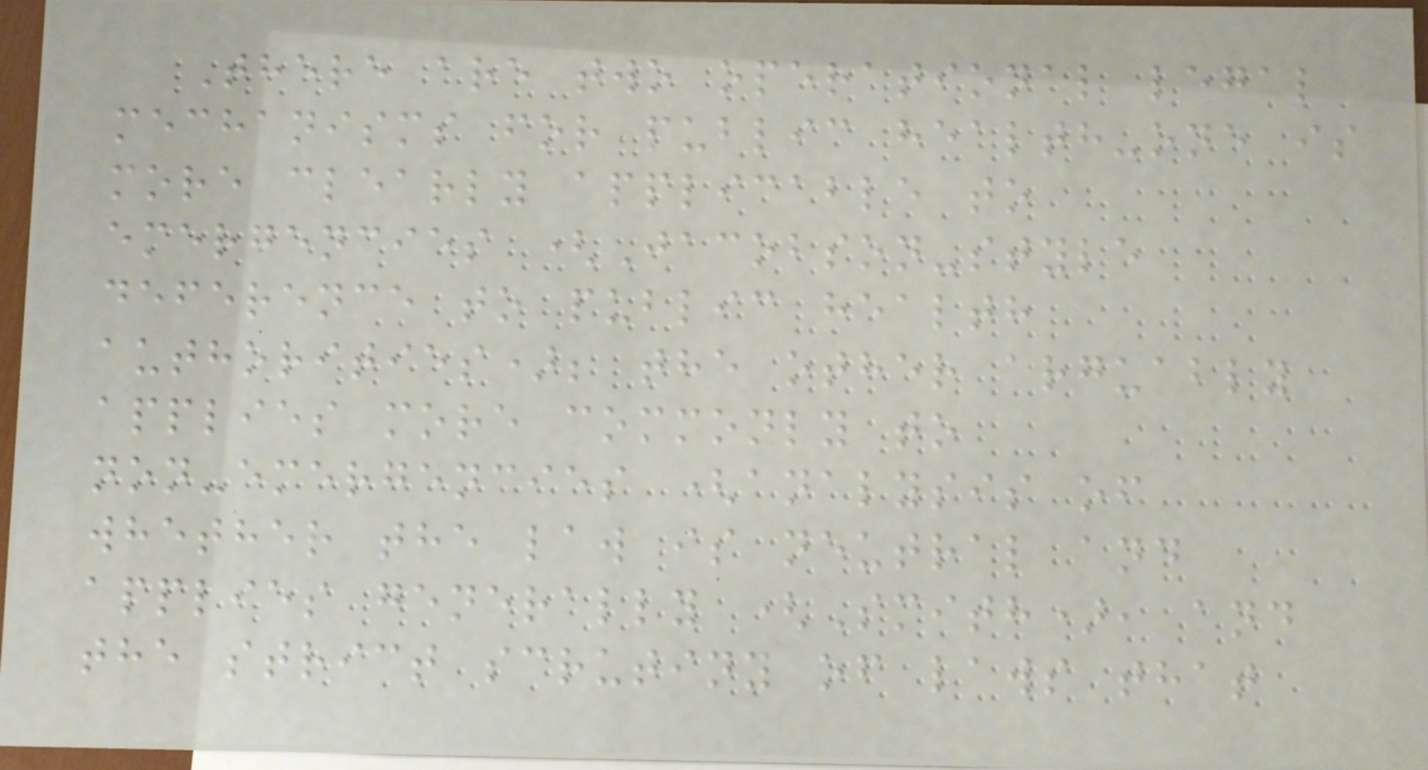There are two operational legal
mechanisms for public health-one is
more clearly applicable to
emergencies (Jacobson-style
deference to public health
authorities); the other arguably
applies more commonly to
non-emergencies (analysis of
whether the law is neutral and
applies generally (Smith), and
the strict scrutiny of laws that
